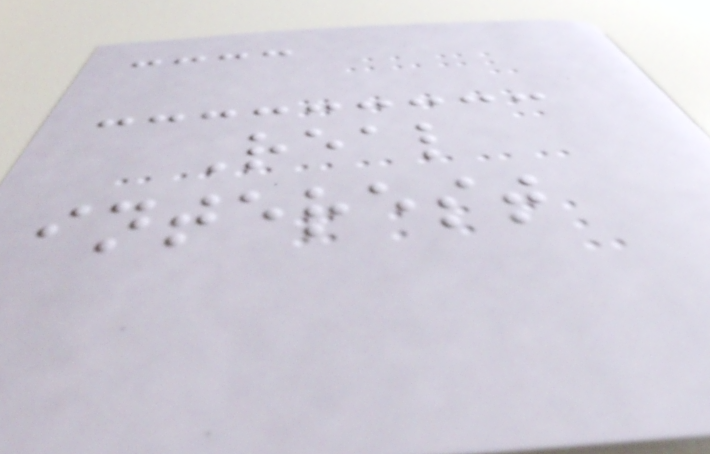Real
interest
